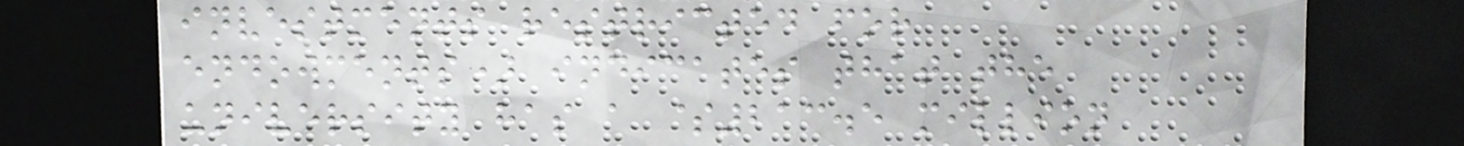investments restricted for
endowments) indicates that the
university has a $213.5 million
